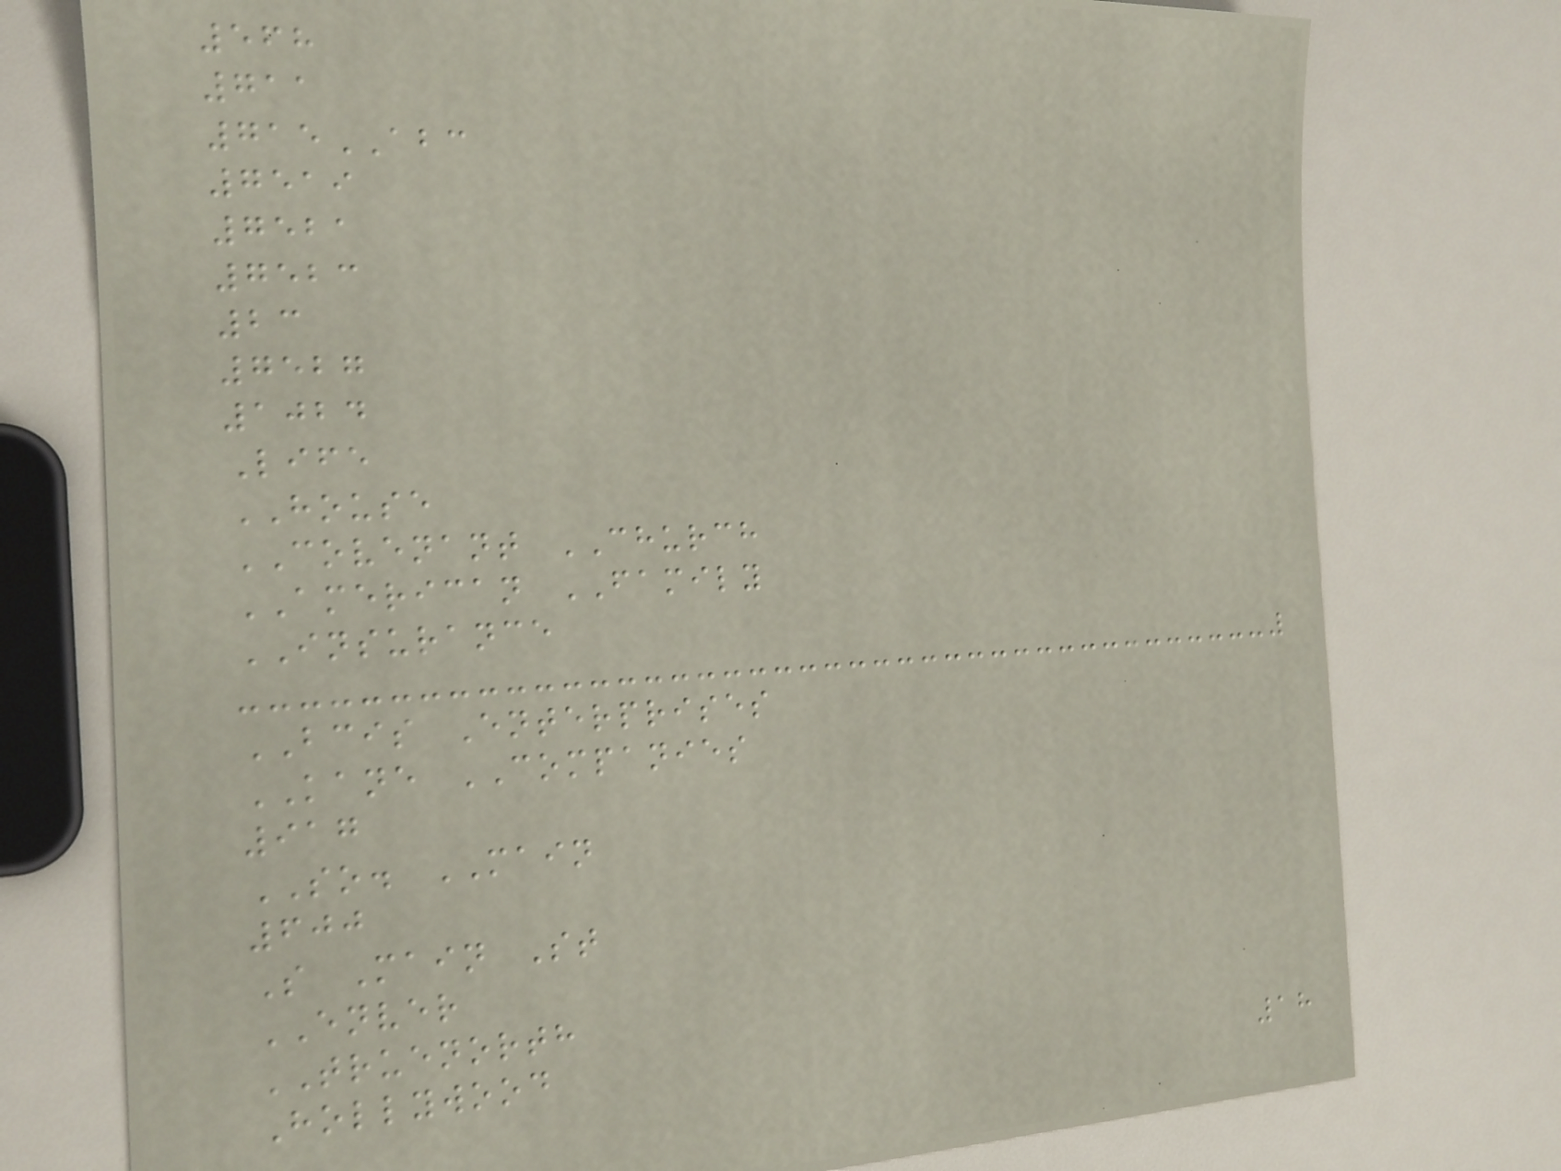568
711
715ABC
7519
7521
7523
23
7527
1024
Life
HOUSE
COVENANT CHURCH
AMERICAN FAMILY
INSURANCE
BCIS Enterprises
KANE COMPANIES
917
SO. MAIN
600
S Main St
ENVER
TRUENORTH
Hollywood
18
